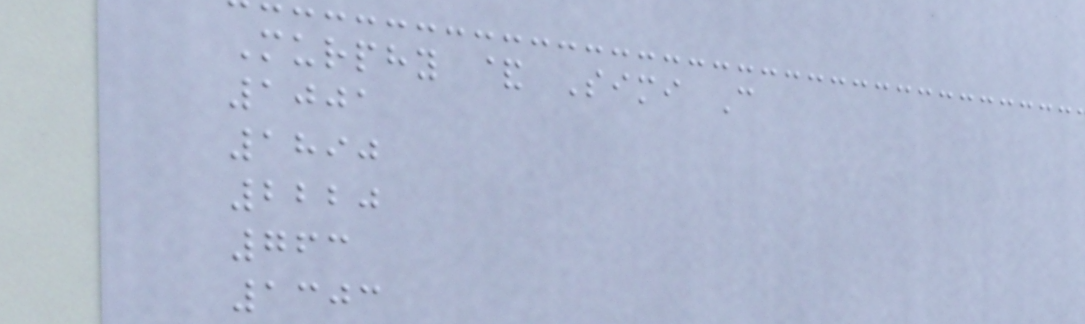Murphy & Simi C
1001
1890
2220
763
1303
